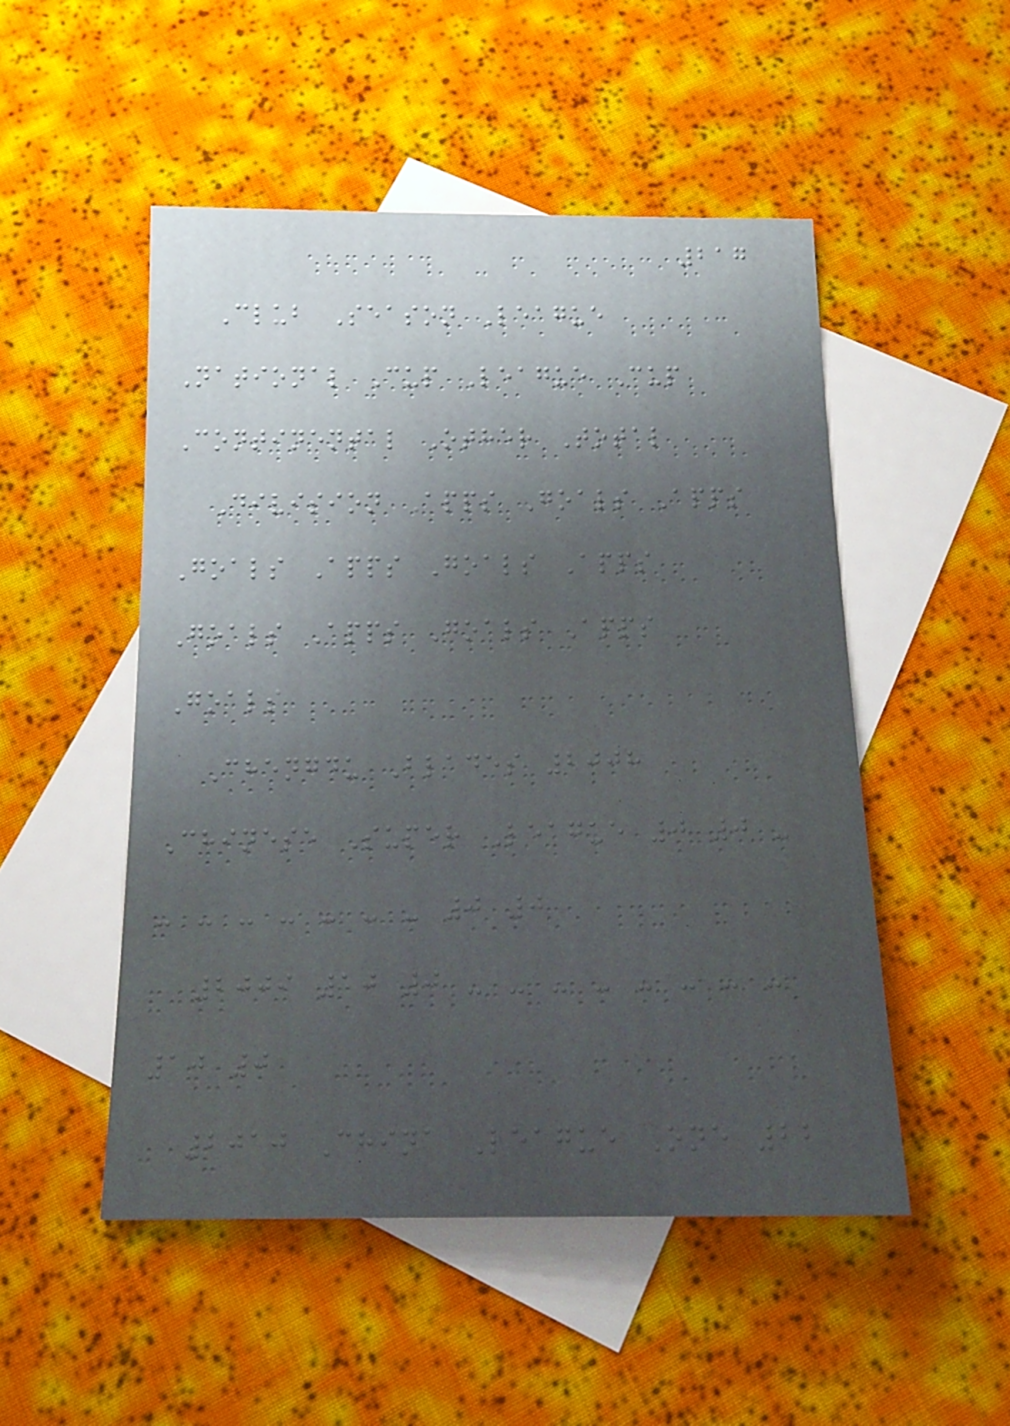217
Club Season League
National Cup League Cup
Continental Other Total
Division Apps Goals Apps
Goals Apps Goals Apps
Goals Apps Goals Apps
Goals
Chengdu Blades 2008
Chinese Super League 0 0 -
- - - - - - - 0 0
2009 10 0 - - - - - - - -
10 0
2010 China League One 22
